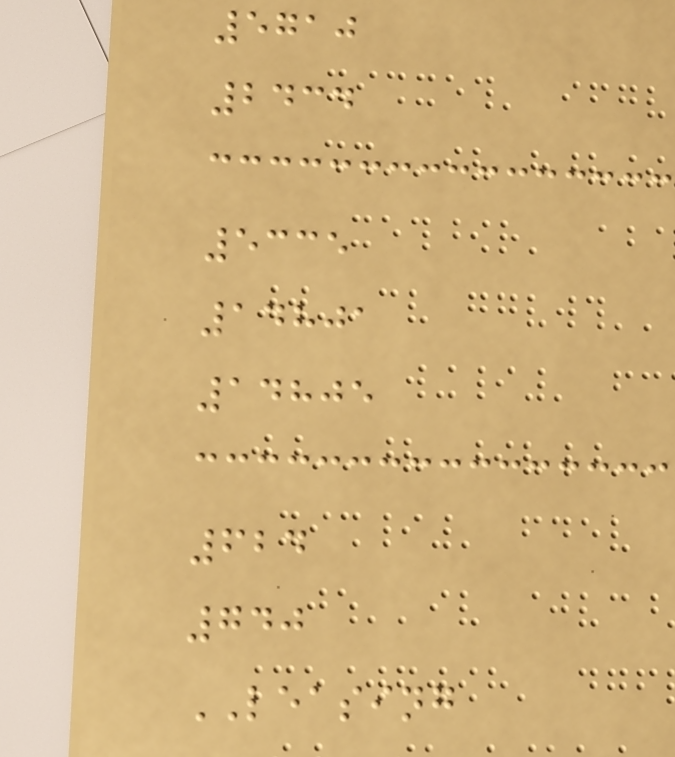5710
2434
5335
14801
14805
624
740
LEASING
